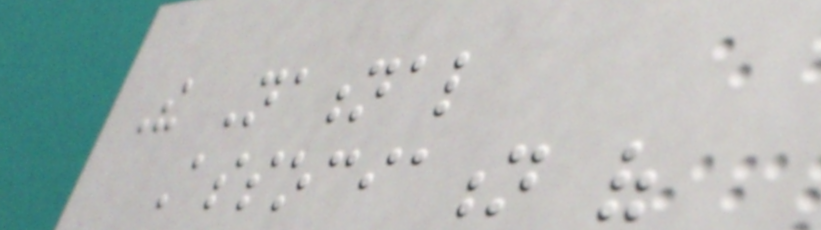The National
Association of
